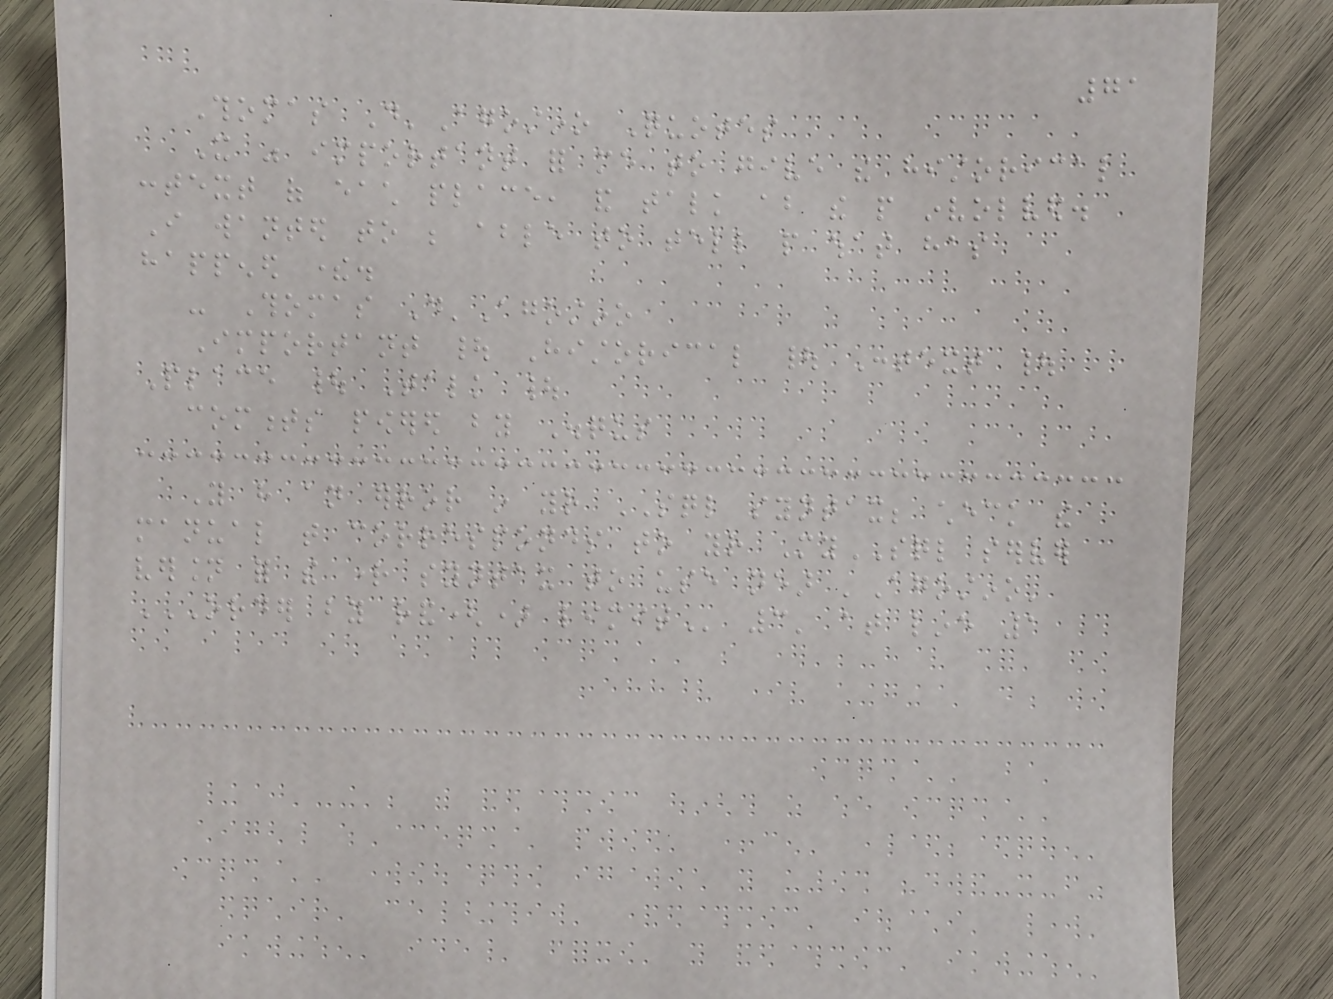71
Thomas D'Agostino Quotes
It was important for me to give the historical
context of each place, and talk about the people involved.
I wanted to be able to tell people what has
happened there.
- Thomas D'Agostino
Important | Historical | Context |
Place | Talk |
comments powered by Disqus
You have an error in your SQL syntax; check the
manual that corresponds to your MySQL server
version for the right syntax to use near 'Agostino'
ORDER BY RAND() LIMIT 3' at line 1
